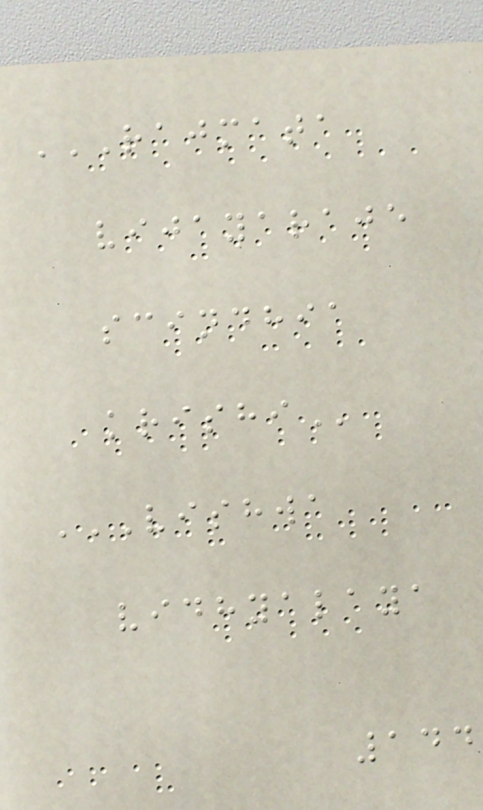RAJMATA
VIJAYARAJE
SCINDHIA
KRISHI
VISHWA
VIDHYALAYA
144
